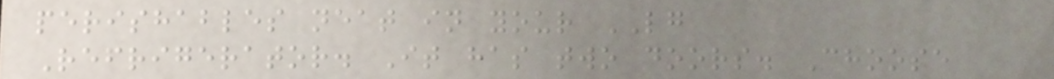perishables neat in your LG
Refrigerator. It has two doors. Choose
